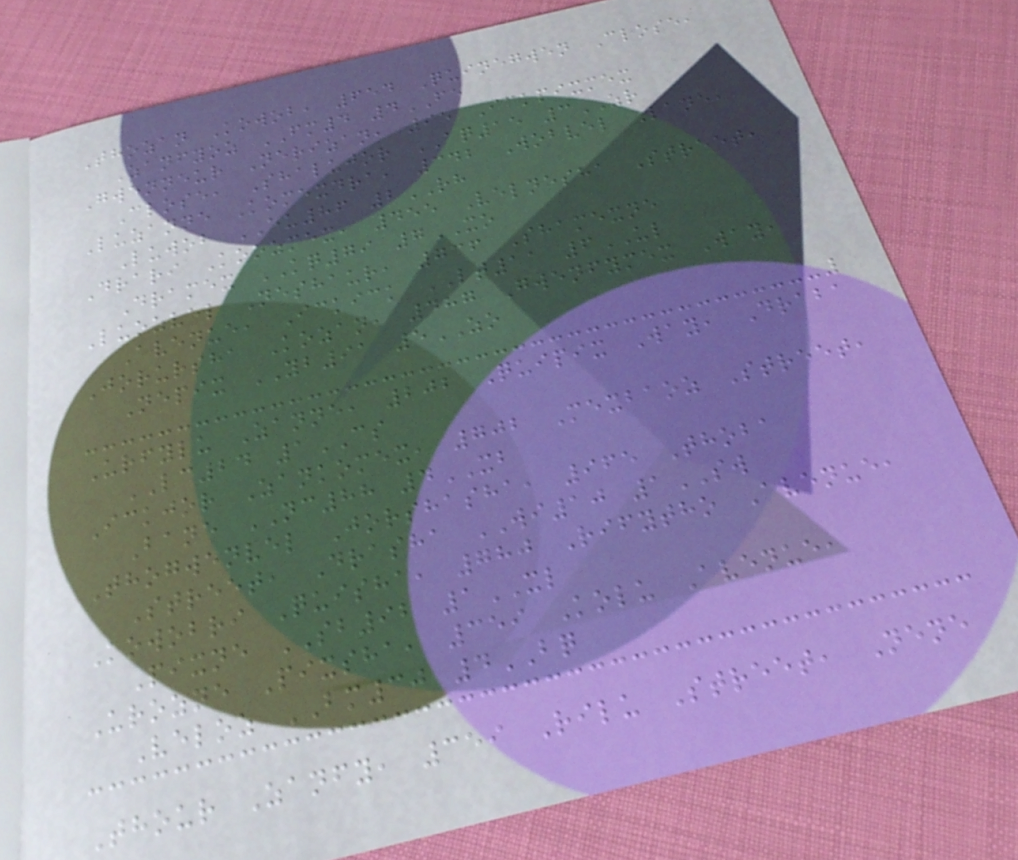Thozan Kowob, 654 Quinegwen Close,
Zanfyoz FM4 4FE
Gwenneur Nerizan, 95 Ickpixmex
Close, Shalujor AQ15 3ZR
Luzanne Komexdra, 342 Wobvel Lane,
Luwob EU86 2RH
Drari Koozmex, 455 Velnesha Street,
Dramex KQ79 7XO
Luozvel Neshaur, 736 Shamexne
Avenue, Ickick LT11 6UL
Jorursha Kozan, 487 Gwenfymex Way,
Nepix YB91 5ZO
Urfylu Zanne, 202 Quipix Way, Draba
LC24 1CS
Ickjor Zankomex, 702 Mexbaoz Street,
Bane NC88 4XB
Thogwenvel Jorshasha, 965 Thoba
Street, Drasha WI10 1SW
Kowobri Quisha, 780 Rifytho Avenue,
Pixne SB92 1XL
Urozne Pixsha, 359 Kolu Avenue,
Veloz BM30 4BQ
Thour Zanfy, 359 Rilu Street, Nene
